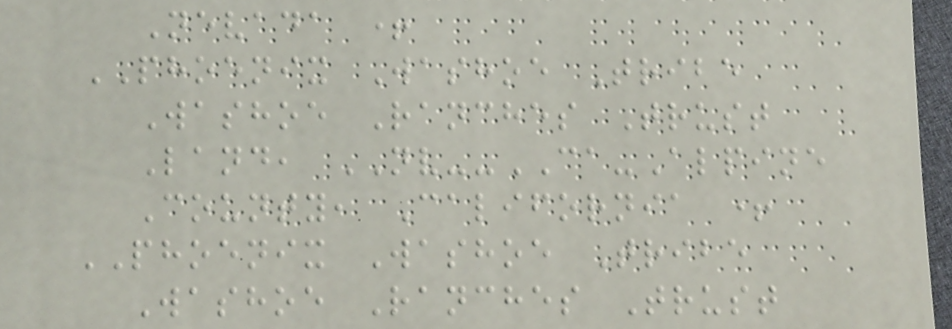Nevada +
PHOENIX Washoe Tribe
Washoe Ranches Trust
Land, NV--CA-Alpine
County, California +
PHOENIX Washoe Tribe
Washoe Ranches Trust
